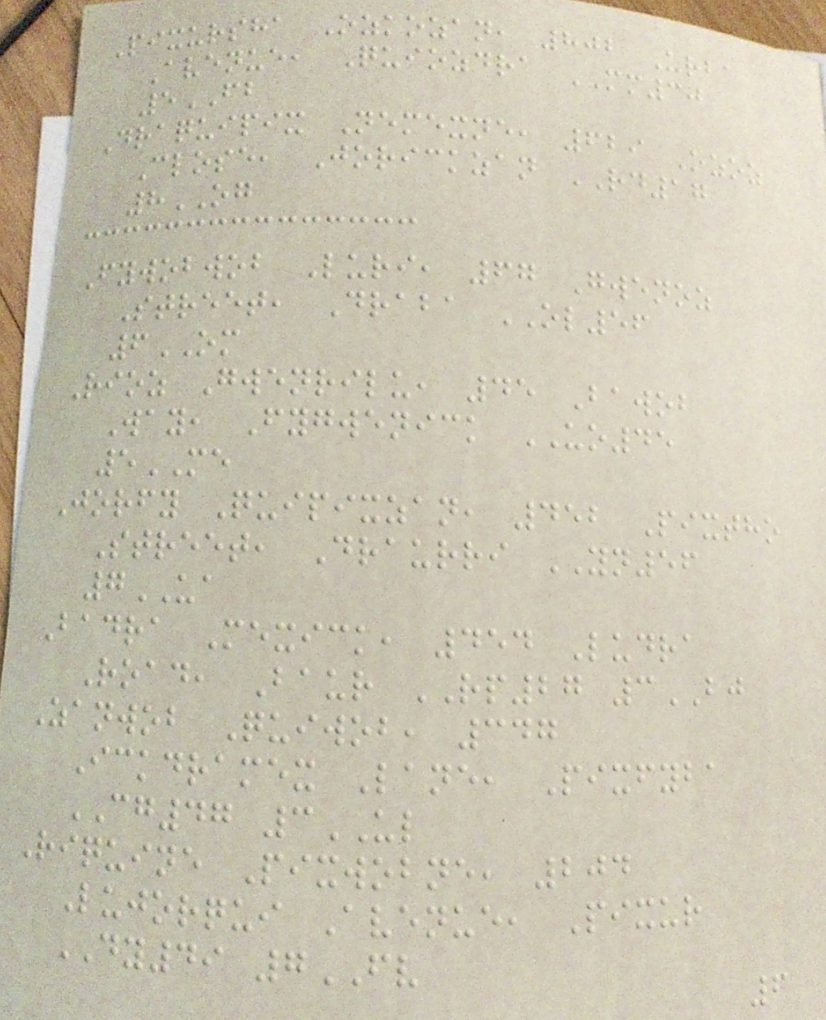Pixursha Ozkozan, 802 Urba
Avenue, Quiozdra MM30
5FB
Draquipix Nemexne, 629 Ozoz
Close, Jorickzan RD17
8OG
Fywobwob Luri, 67 Gwenoz
Street, Draba OL56
6OM
Rioz Gwenrilu, 45 Bawob
Way, Fygwenick UO45
5ME
Jorfy Quipixzan, 452 Pixtho
Street, Draurri YN56
7UA
Badra Mexick, 454 Ludra
Road, Baur RP27 3BJ
Zanwob Quiwob, 347
Ickdramex Lane, Pixfyba
CG47 3UL
Riquine Pixwobne, 204
Lujorqui Avenue, Pixur
DY49 7FV
6
